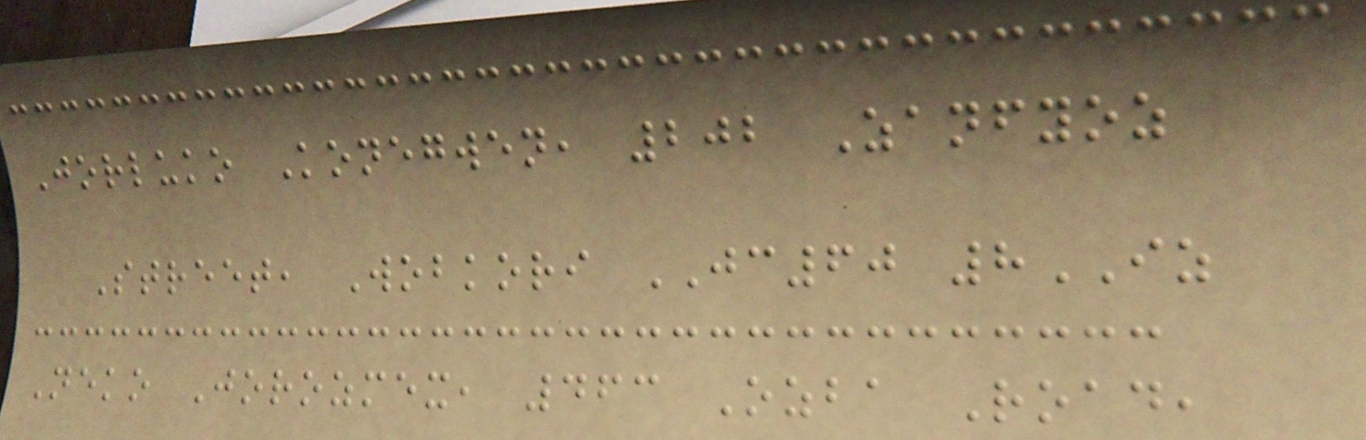Jorluko Konegwen, 202 Zanfyoz
Street, Wobkori JC60 8IZ
Neko Jorozmex, 463 Ozba Road,
